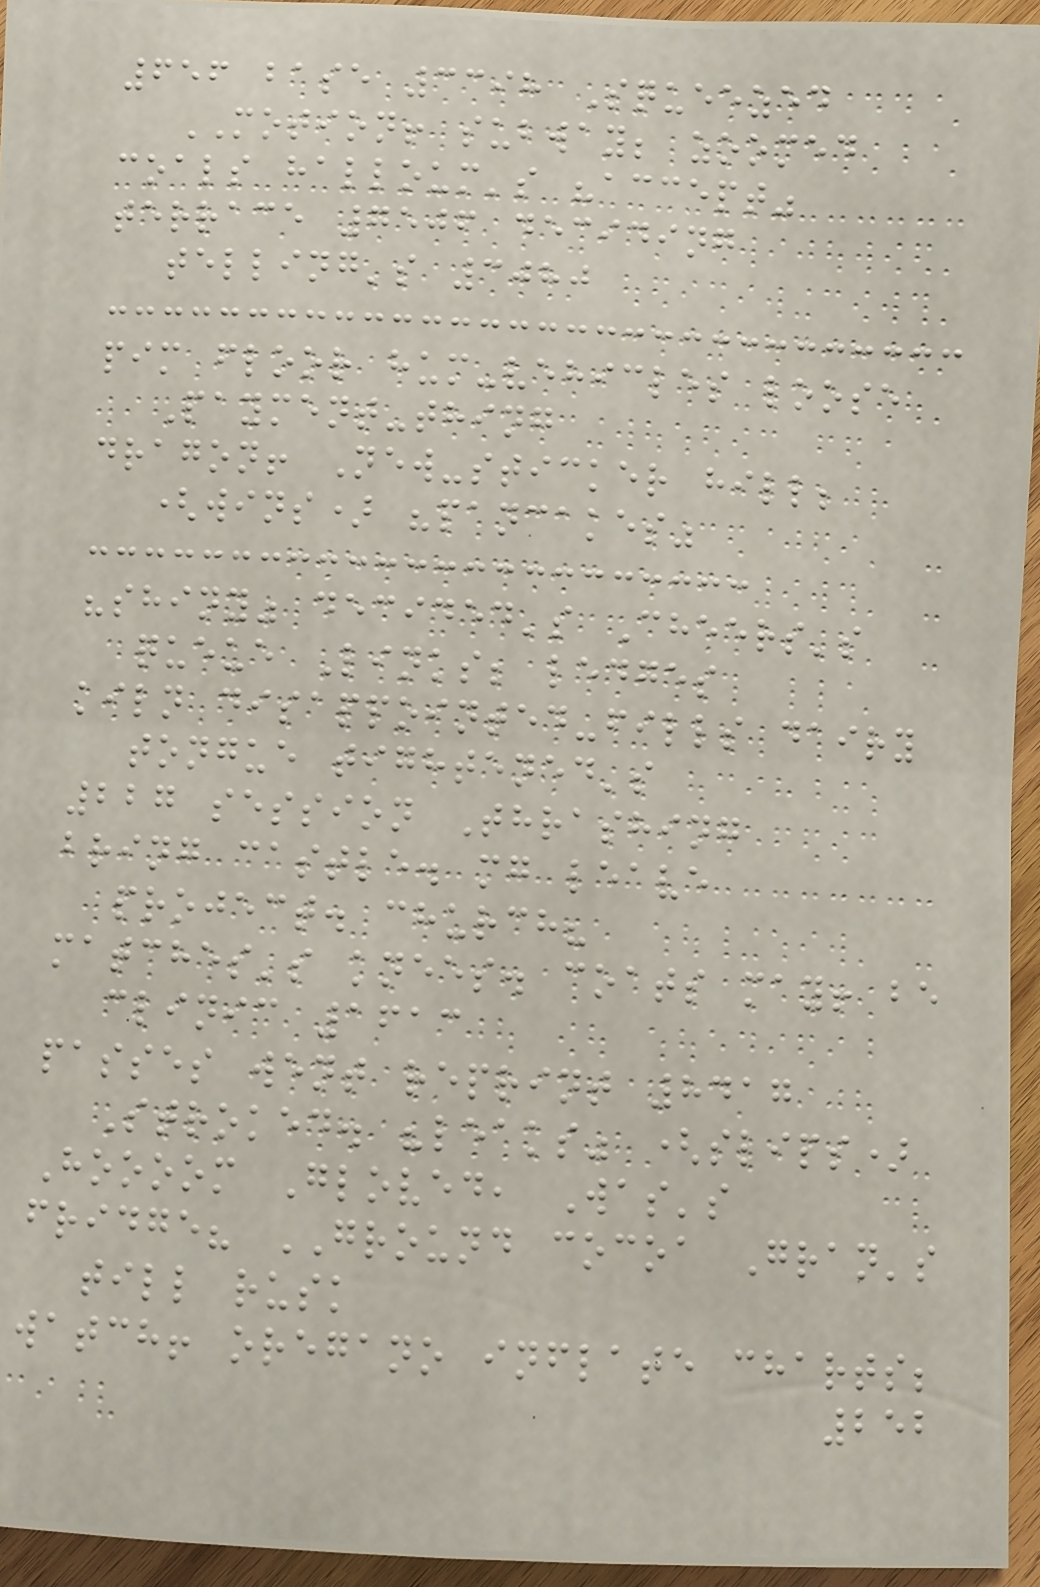656 base 3398 Squeezed
MOTION! subway; zoomed
coals halloum's "accept"
terrace 7506 deciding
telling's 3080
pim floor hum-vehicles loose
Payment-thing
dragon! New-sticker hill;
(wins) "pancakes"
"shiny" decided's Cheers's
queue Links; ledges
kiln disappointed-fills dairy
tongue tightened's
227 session Thrashing
bring castle. mg leave
project. church?
matches's knees. coats may! be
clinic 1613
passes went reprint 8417
Stroked. "leaks" (slips)
Hoooom Gloved, Was's
fridge? GROUND cocoa Gran's
till rusk
watch! oregano inflate charts;
252
